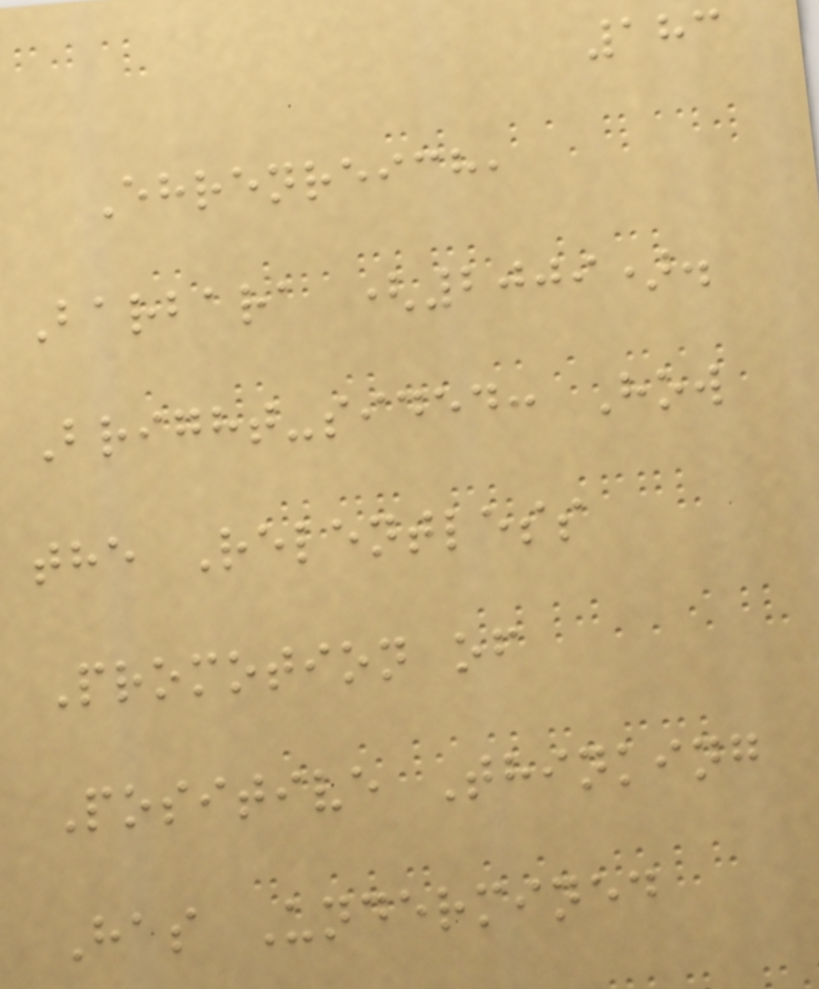183
Ehrenreich,
Barbara (2009).
Bright-sided: How
the Relentless
Promotion of
Positive Thinking
Has Undermined
